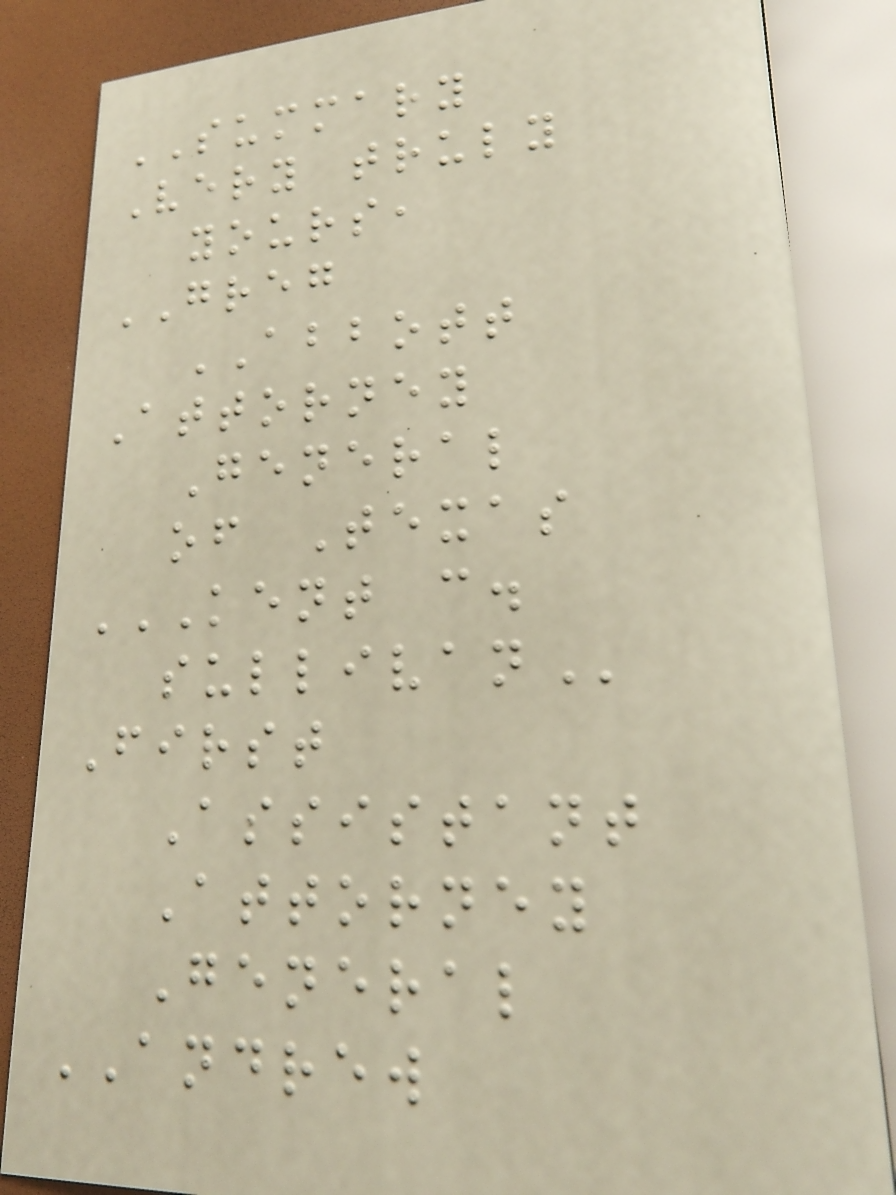SUMMARY
Very truly
yours,
GREG
ABBOTT
Attorney
General
of Texas
KENT C.
SULLIVAN
First
Assistant
Attorney
General
ANDREW
